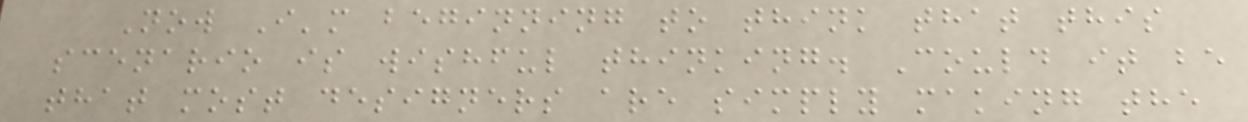Now I'm beginning to think that this
scenario is wishful thinking. Could it be
that most designers are simply making the
